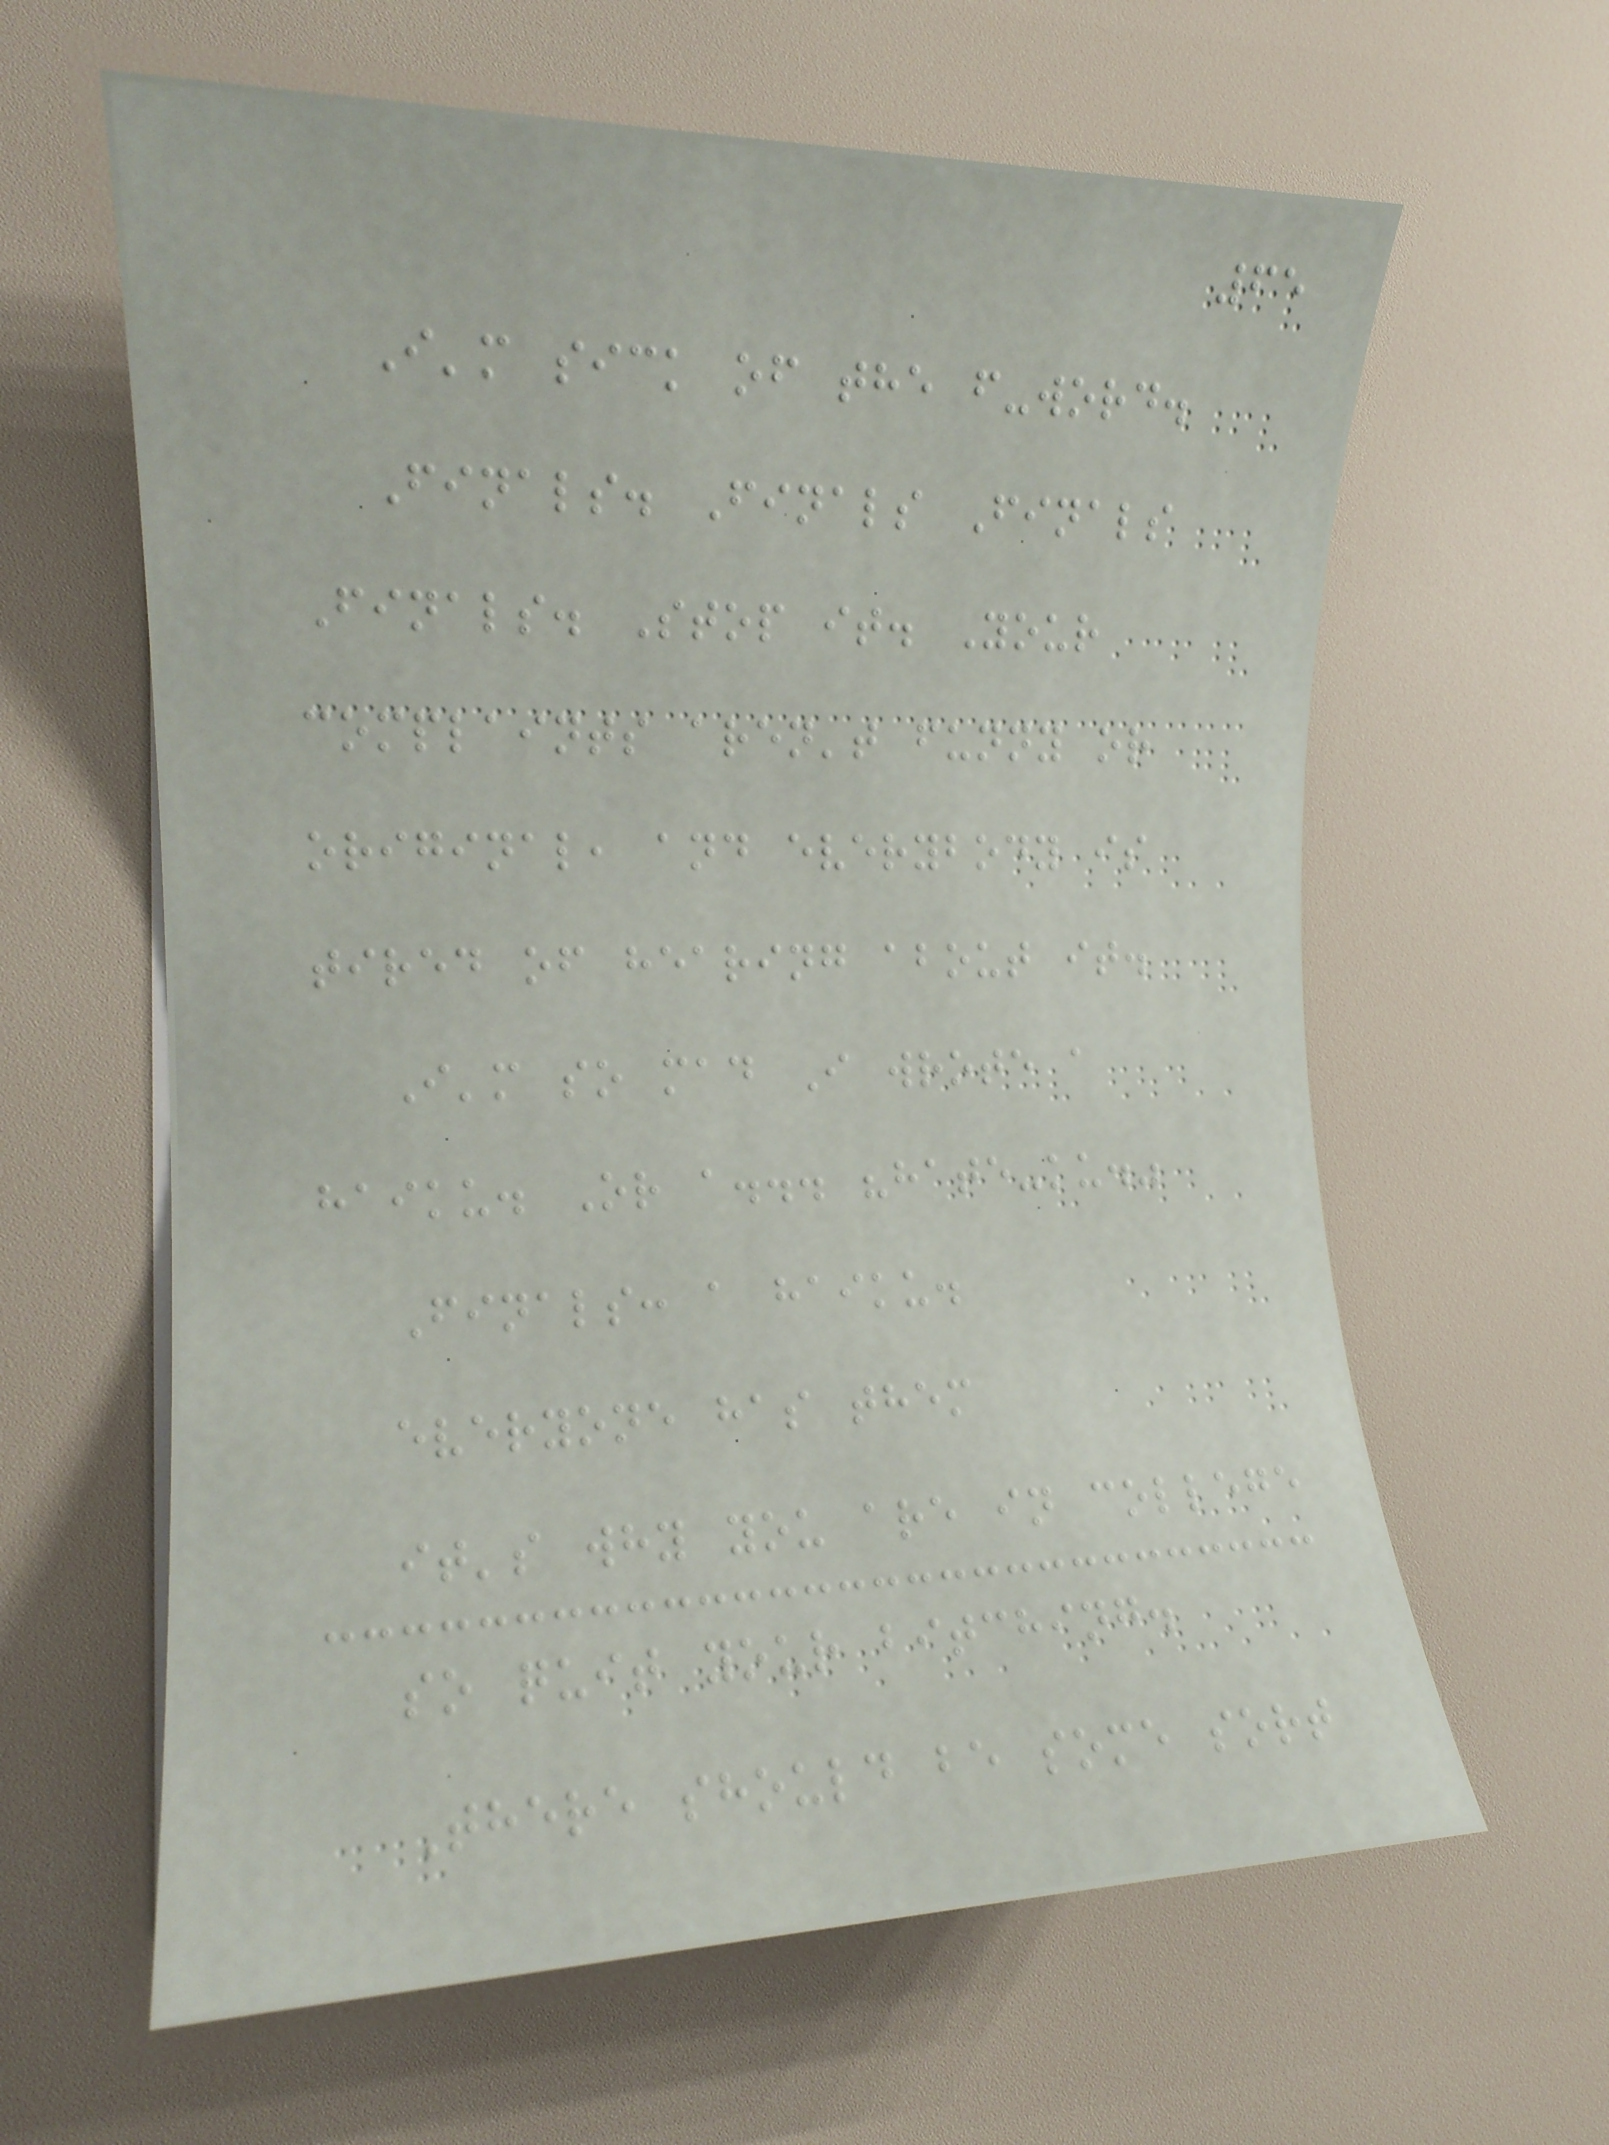65
I'm sick of the f-word.
Finals. Finals Finals
Finals. Stop it. Your
complaints aren't funny or
original, and everybody is
tired of hearing about it.
I'm so mad I wrote a
haiku. Or a... "hate-ku."
Finals: a haiku.
everyone has them
it's why you are in college
so quit your bitching.
There should be some sort
